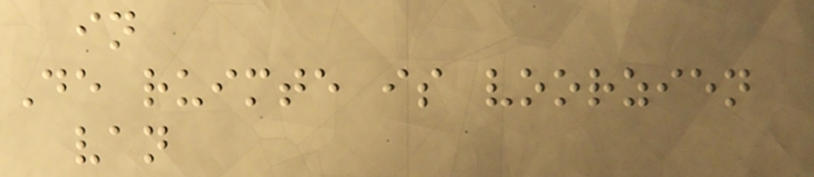in
De ruimte is voorzien
van
